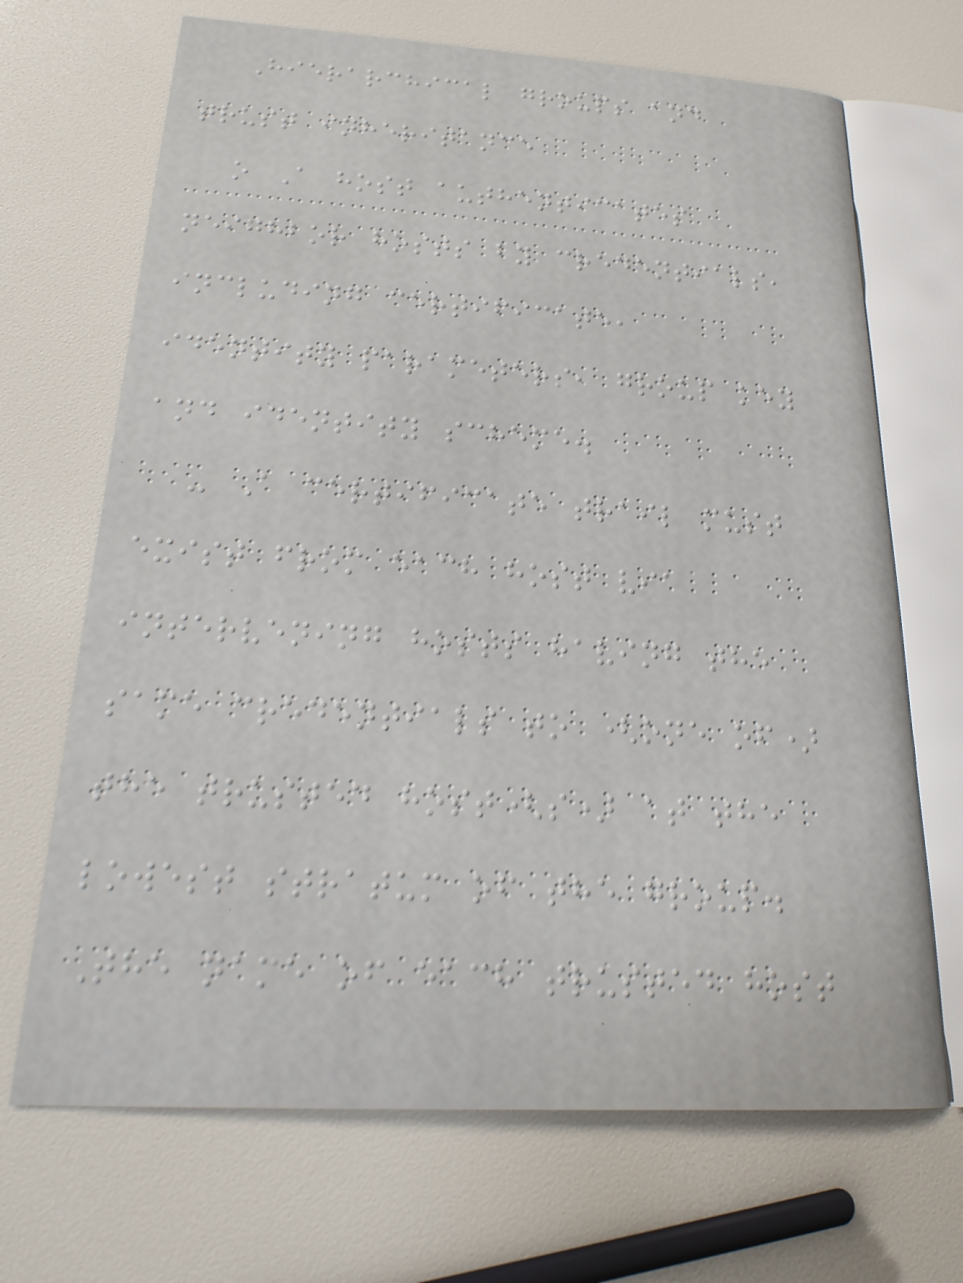Hierarchical groups and
trust inheritance
o A host authenticates
neighbor hosts by credentials,
including certificate,
identity parameters, group key
and identity scheme.
- A certificate trail must
exist from each host via
intervening hosts having the
same credentials to (one of)
the trusted host(s) at the
lowest stratum of the group.
The name of each trusted host
